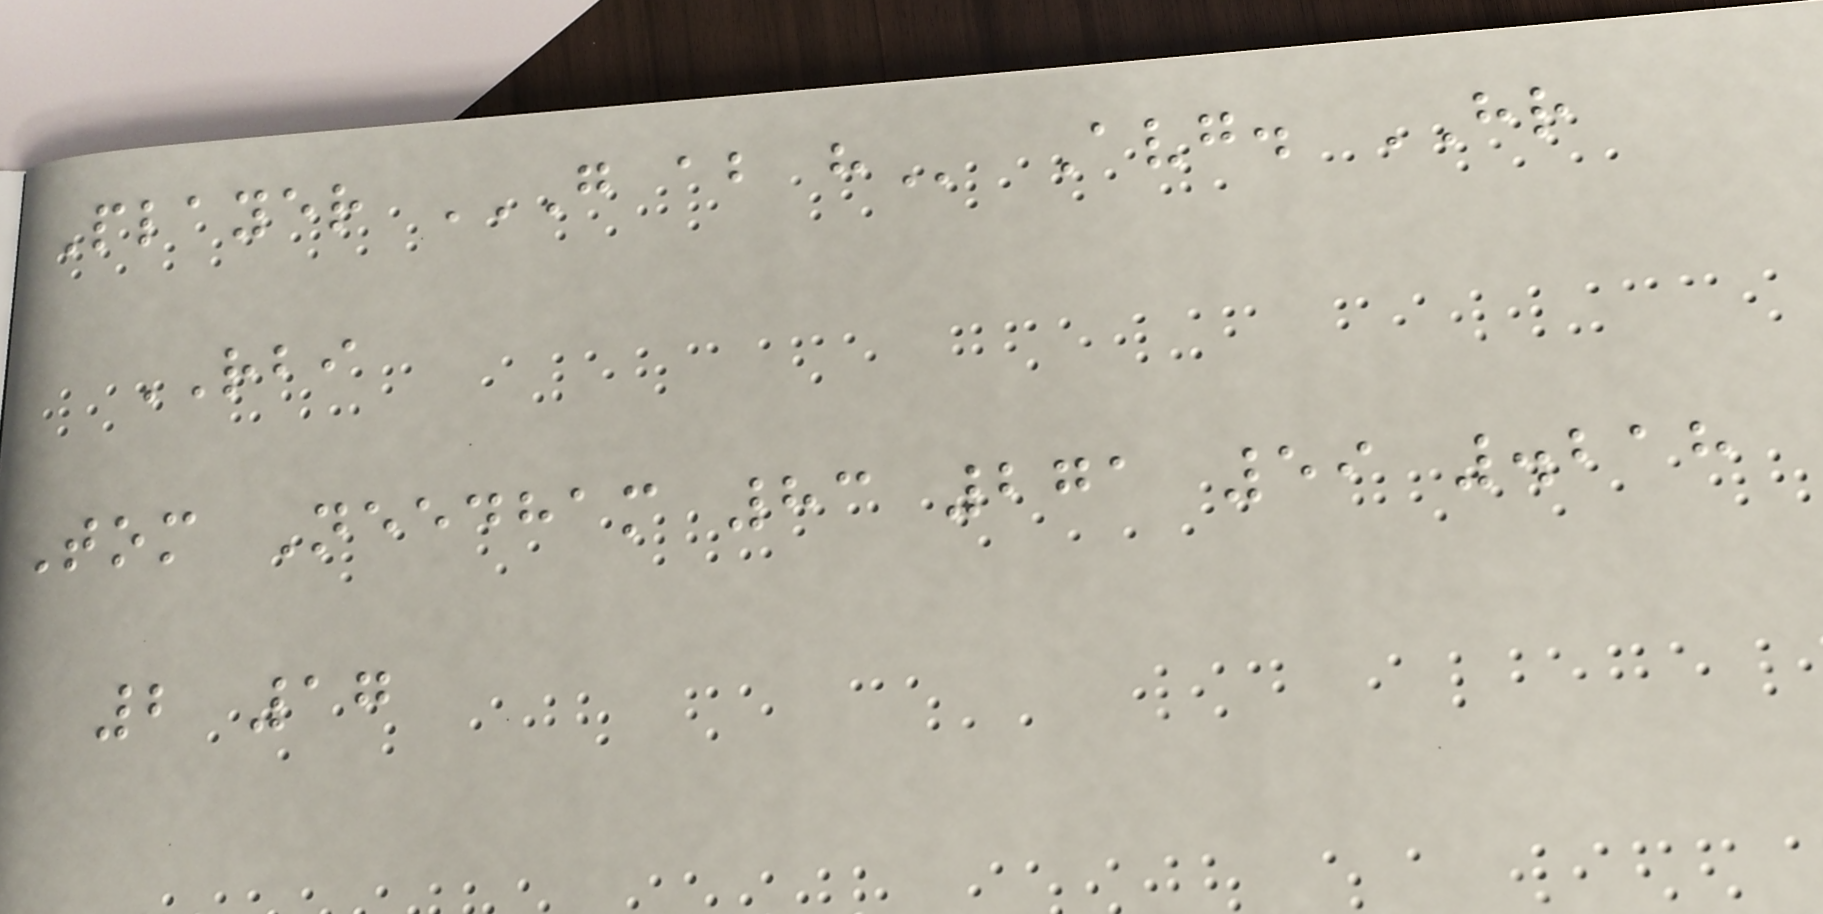Player G AB H Avg. HR
RBI
Tom Needham 83 271 59 .218
2 17
